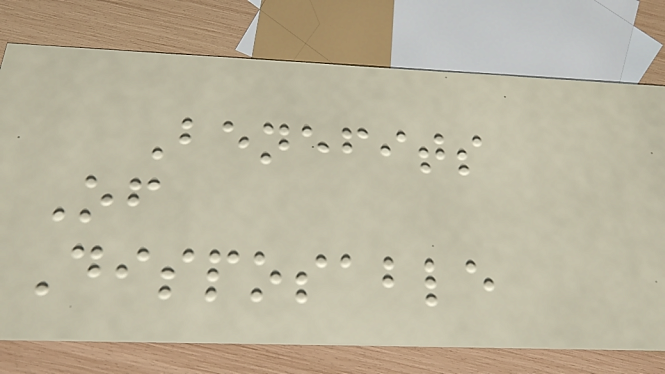Benefits
Of
Disposable
